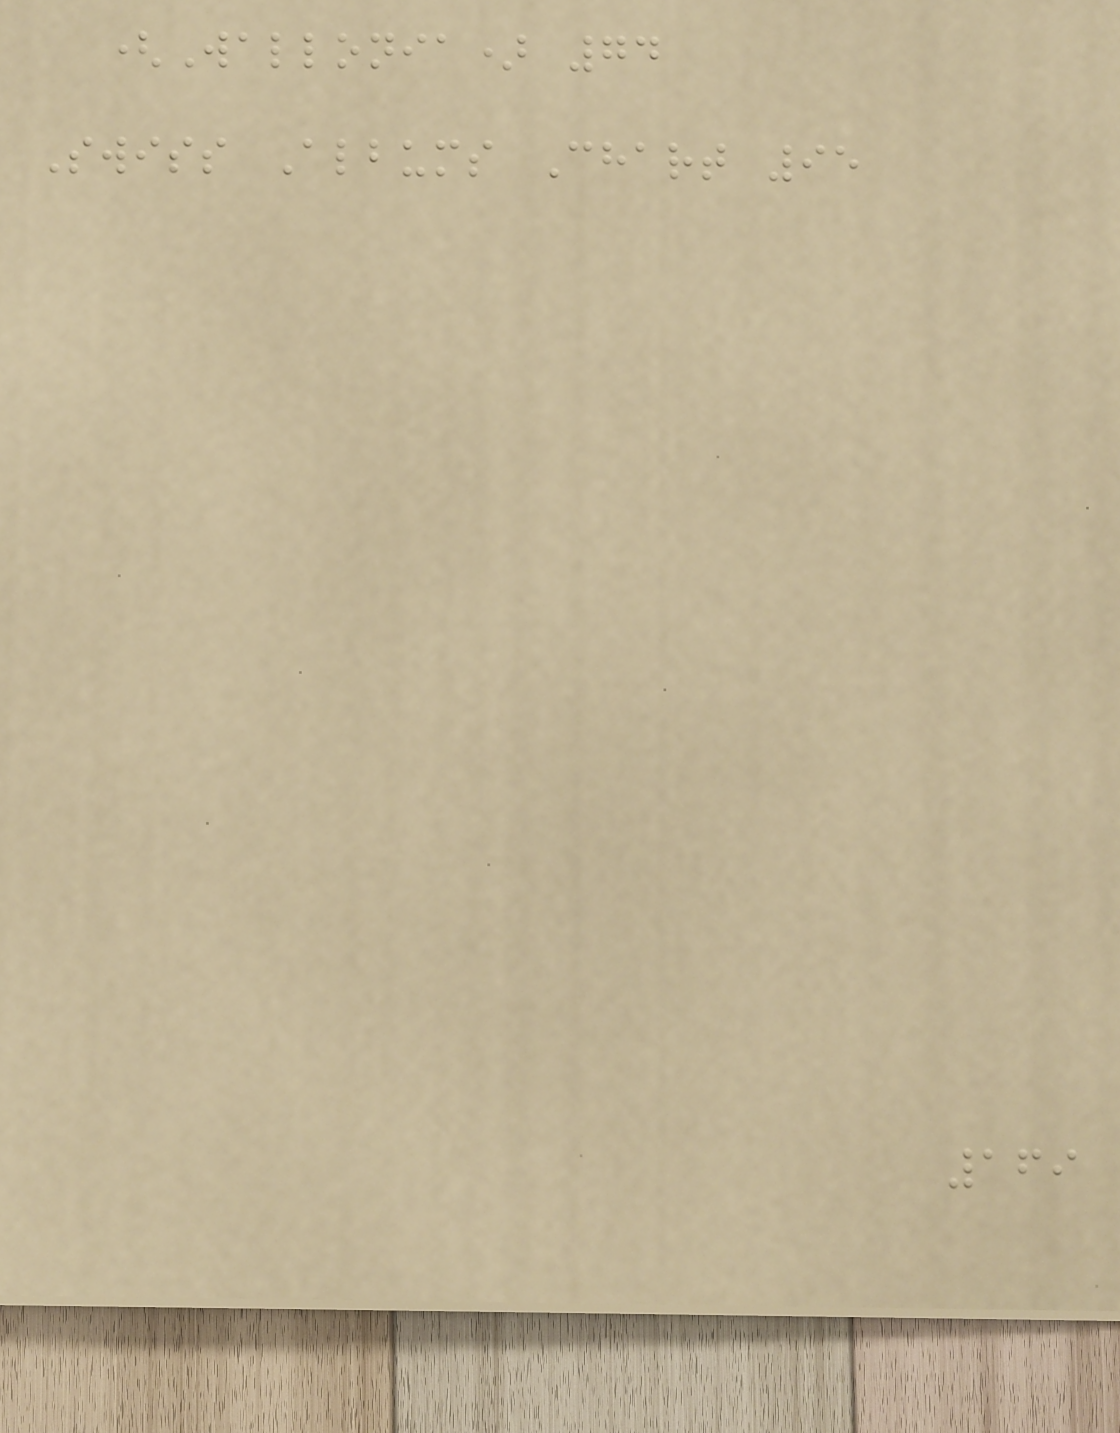(Wallonia) 74
Swiss Albums Chart 95
169
